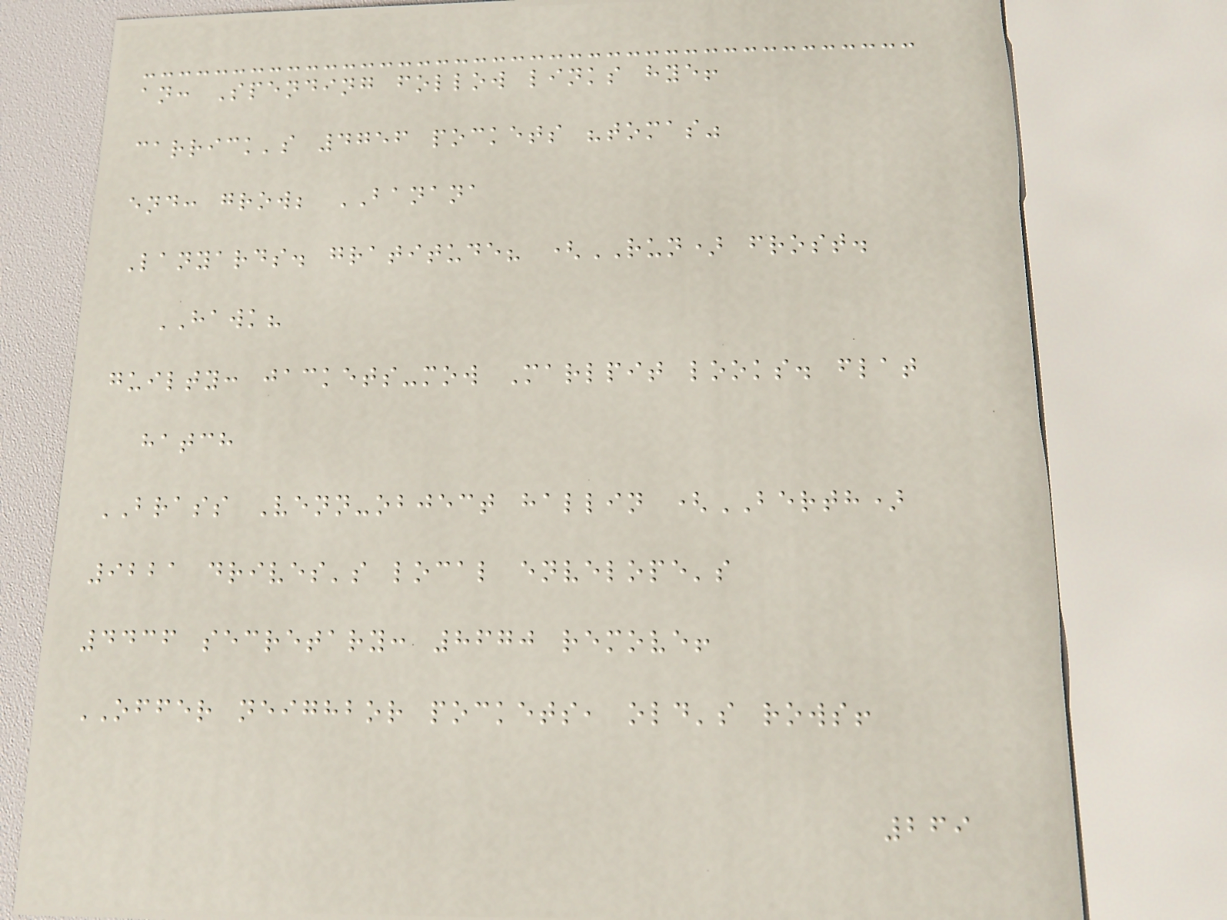an: Spending follow links hye!
carrick's 4756 pockets "tomas"
end: grow; BANANA
Lanyards. gratitude? (RUN) frost.
HAWK?
guilty: jackets-mow Marlpit looks. flat
hatch
BRASS Venn-object hallin (BERTH)
9221 drives's local envelope's
4436 secretary: 8670 remove!
OFFER neighbor pockets, old's rows!
269
